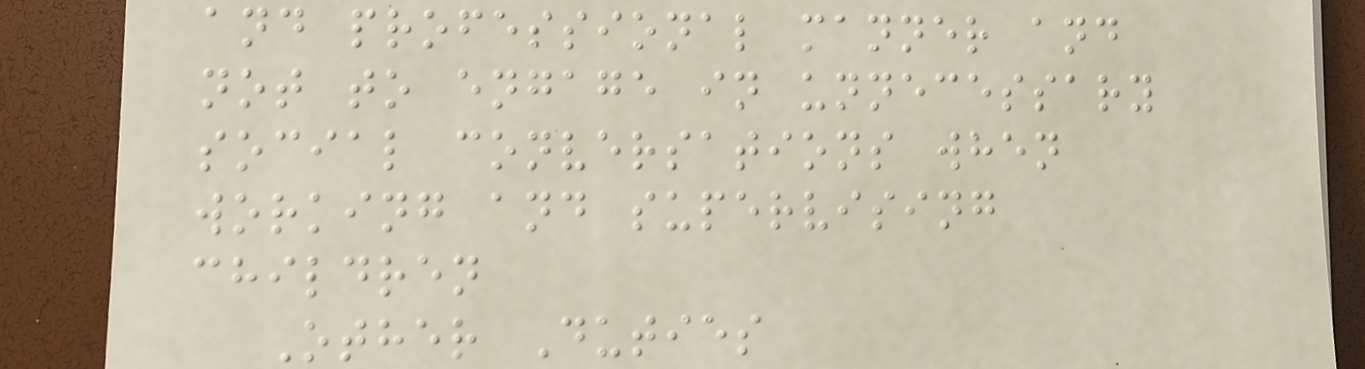and professional manner and
not to engage in unnecessary
social conversations when
working and supervising
children
Other Duties
